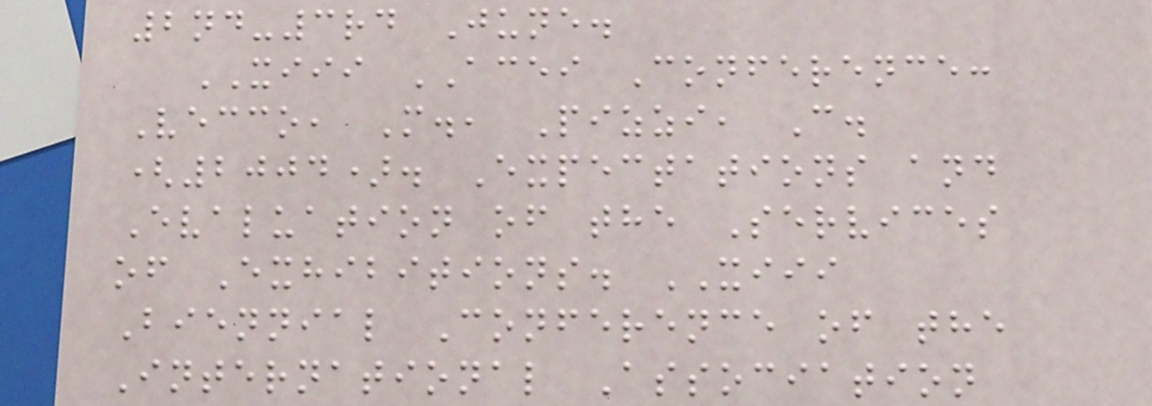2nd-3rd June.
XIII ACEI Conference:
Vecco, M., Pizzi, C.
(2004). Expectations and
Evaluation of the Services
of Exhibitions. XIII
Biennial Conference of the
International Association
